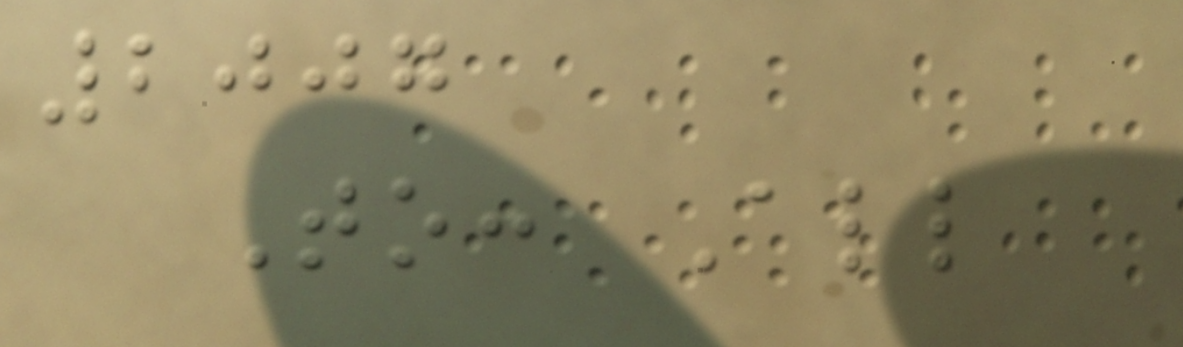2007
To: All
